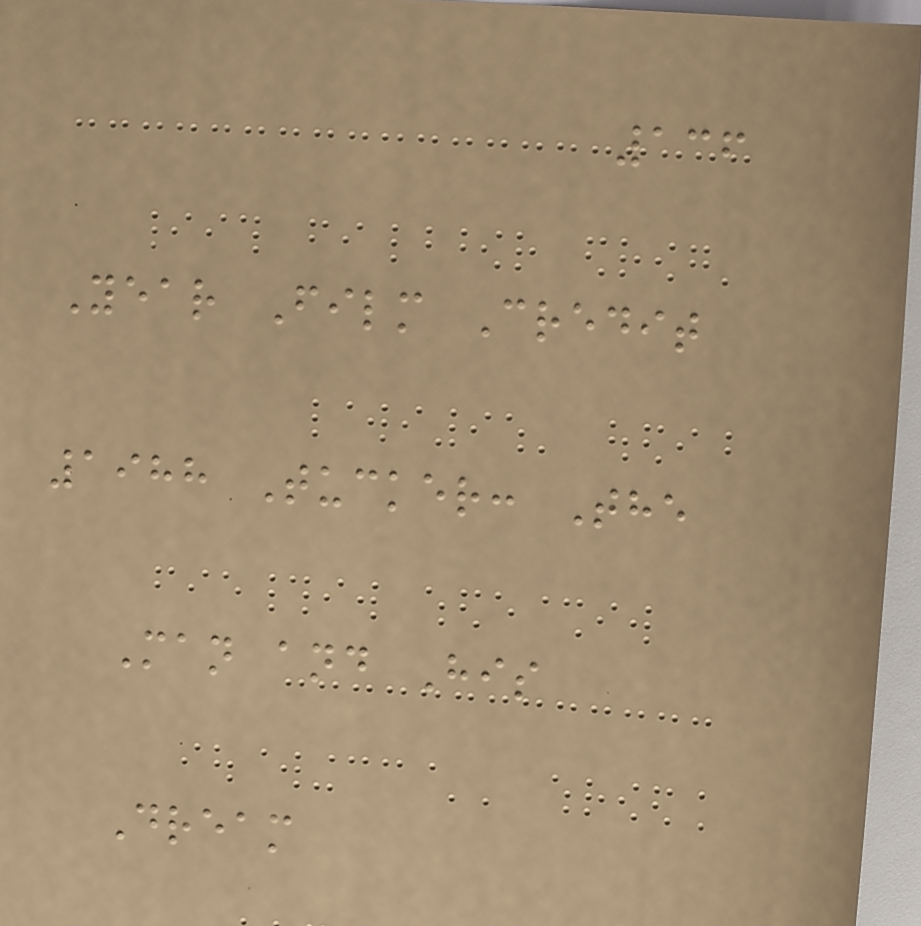136
Year Film Credit
1988 Tucker: The
Man and His
Dream
